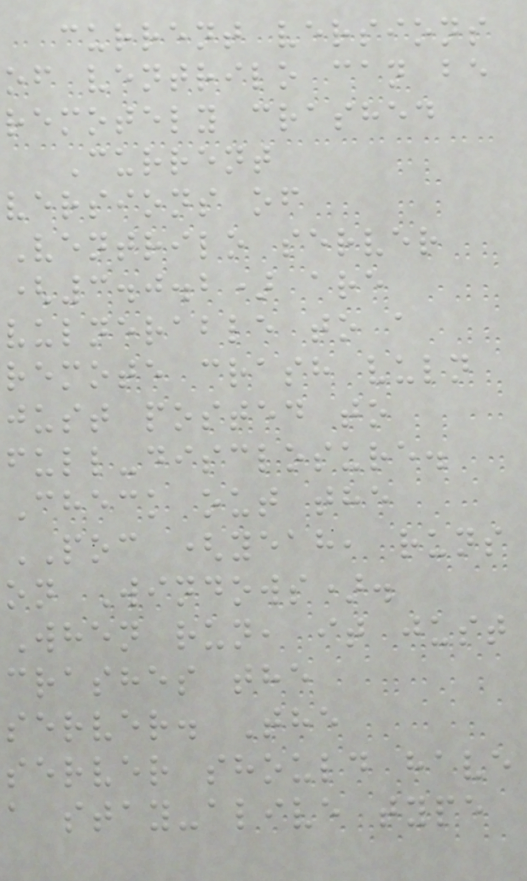current versions
of ventrilo can be
remotely crashed
Current
versions of
Ventrilo server
(3.0.2) are
vulnerable to a
remote crash vuln
just posted to
full-disclosure.
Check out the
POC (yeah, runs
on Windows).
When run, it just
crashes the
server. The
server should have
a stay-alive type
